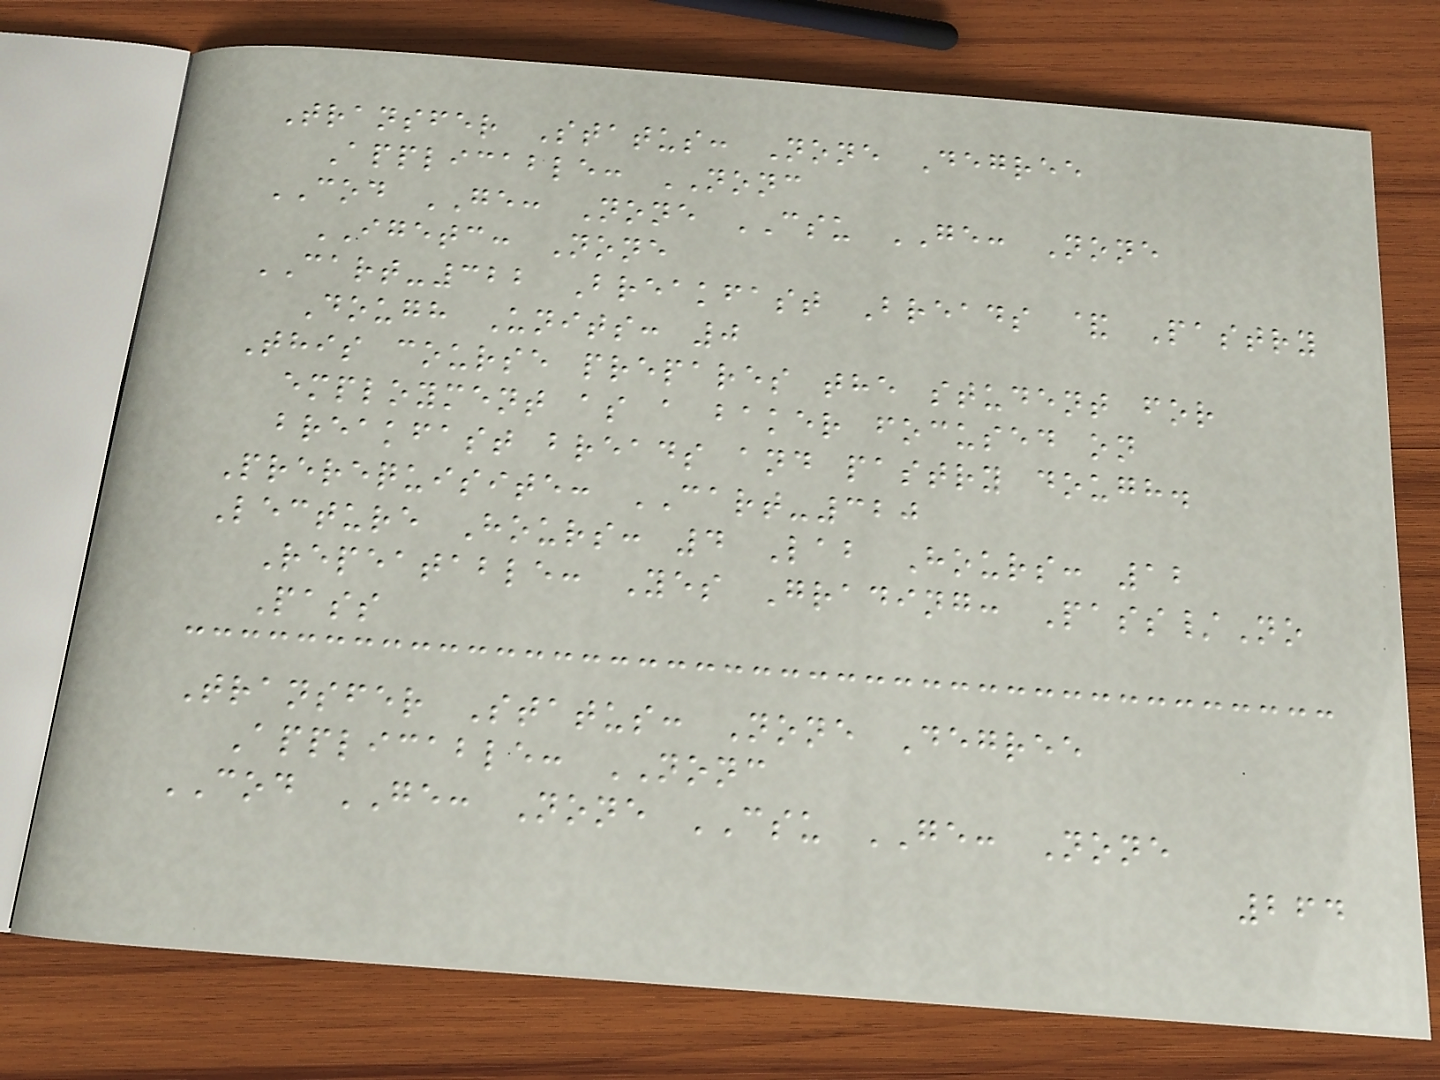Transfer Status: None Degree
Applicable: NONC
COD GE: None CSU GE: None
IGETC: None
CART-322 Breakfast Breads & Pastry
Dough Units: 0
This course prepares the student for
employment as a baker focused on
breakfast breads and pastry dough.
Prerequisite: CART-320
Lecture Hours: 4 Lab Hours: 12
Repeatable: Yes Grading: Pass/No
Pass
Transfer Status: None Degree
Applicable: NONC
COD GE: None CSU GE: None
264
